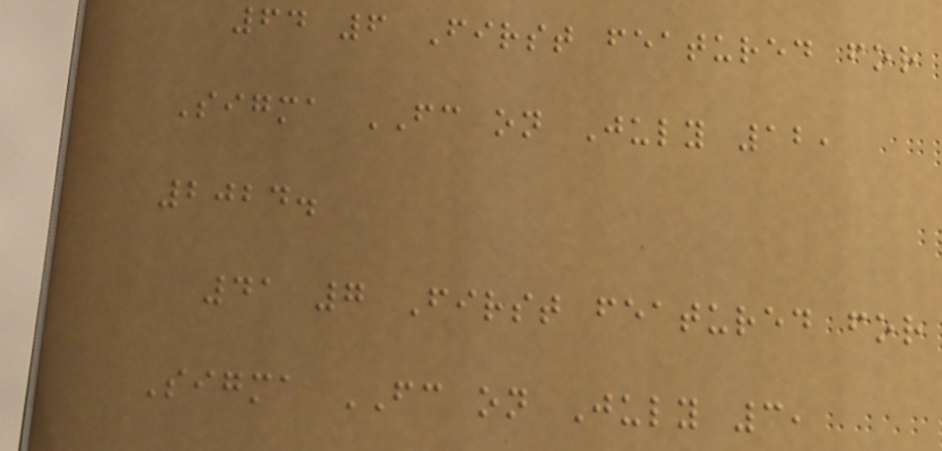64 6 First featured for
Sigma FC on July 12,
2024.
41 7 First featured for
Sigma FC on July 3,
